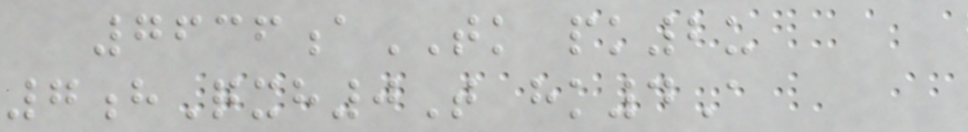7636aTK pk2u
7hQxh0T hk4A
